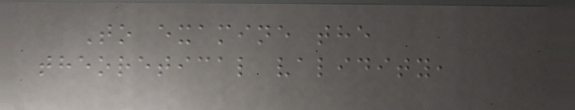To examine the
theoretical validity,
